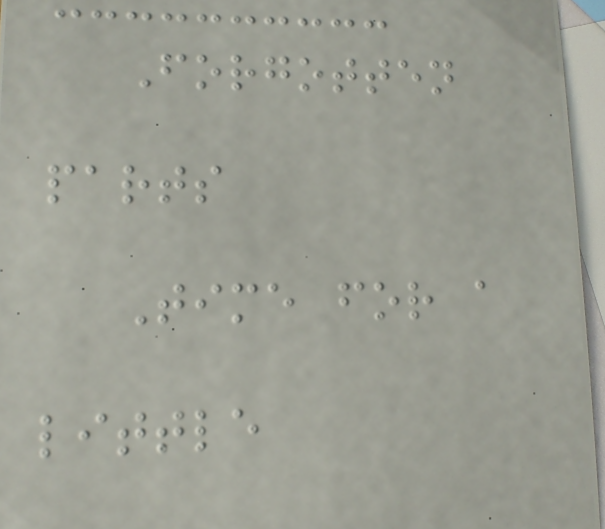Forgotten
parts
Time for a
little
